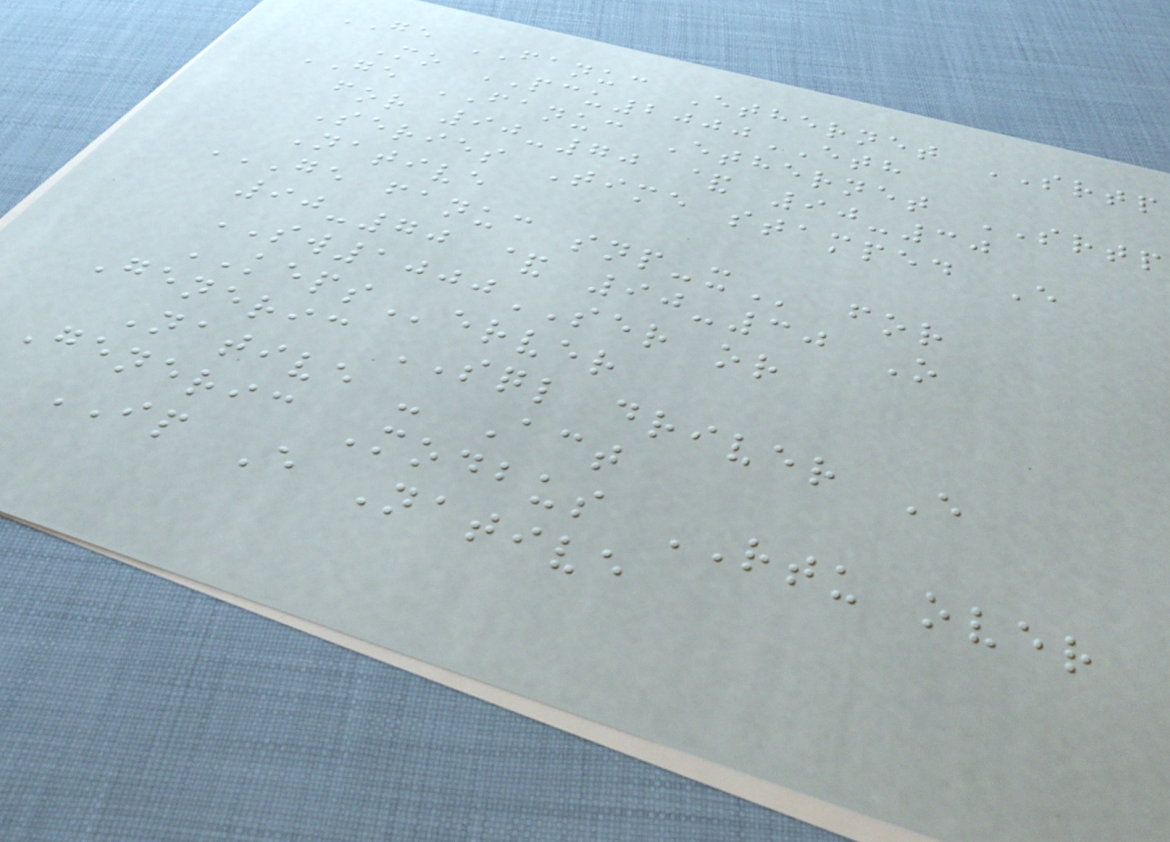GE FANUC Ethernet SRTP
Mo PCU2000ETH
GE FANUC Ethernet SRTP
for 90-70 & 90-30
Series Time stamped E
Native
GE FANUC SNP-X for
90-70 & 90-30 O
SW1000SER or
KEPServer
Generic SQL driver E
Native - Act
Generic Modbus RTU over
IP E Native
